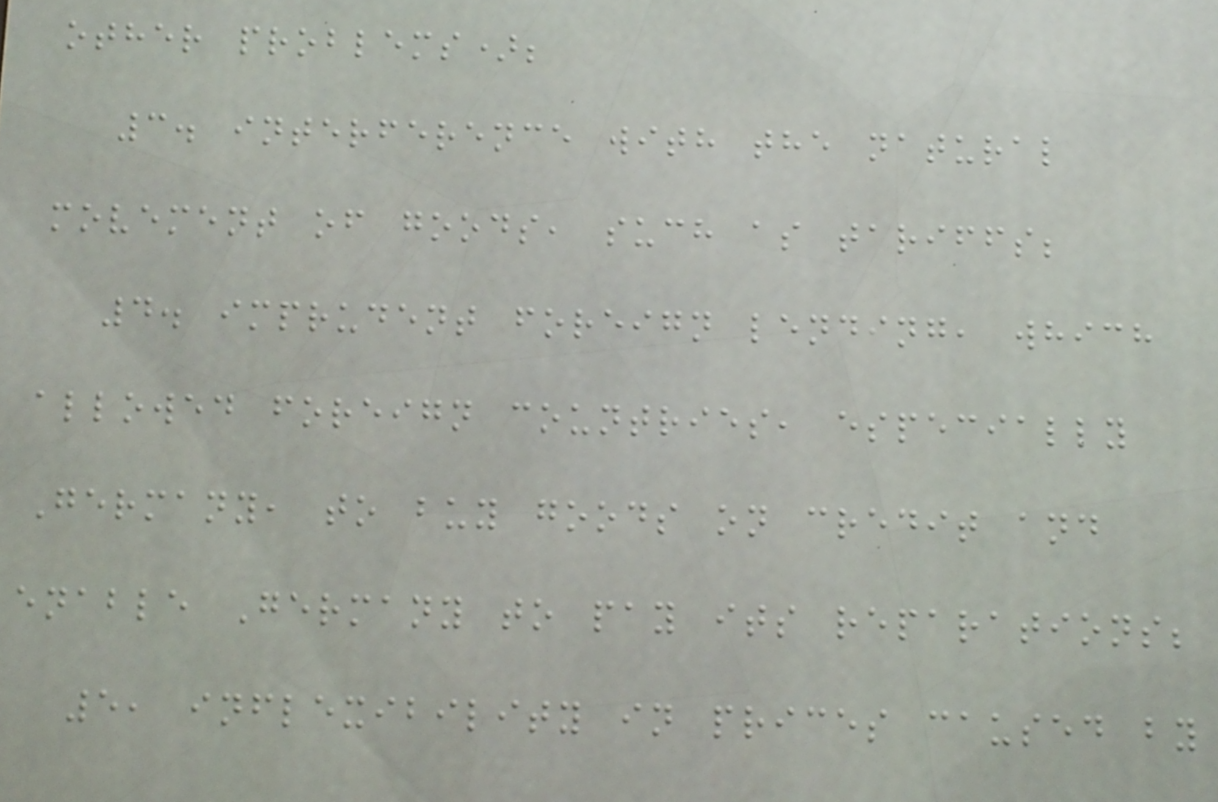other problems);
3. interference with the natural
movement of goods, such as tariffs;
4. imprudent foreign lending, which
allowed foreign countries, especially
Germany, to buy goods on credit and
enable Germany to pay its reparations;
5, inflexibility in prices caused by
